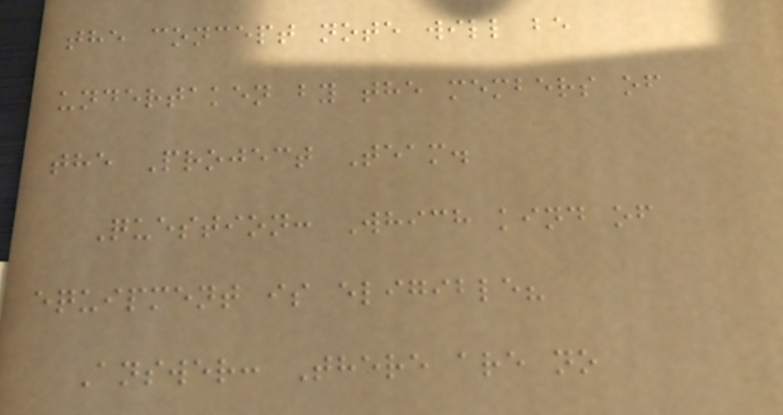the concept note will be
undertaken by the members of
the Project Team.
Question: Which kind of
equipment is eligible?
Answer: There are no
